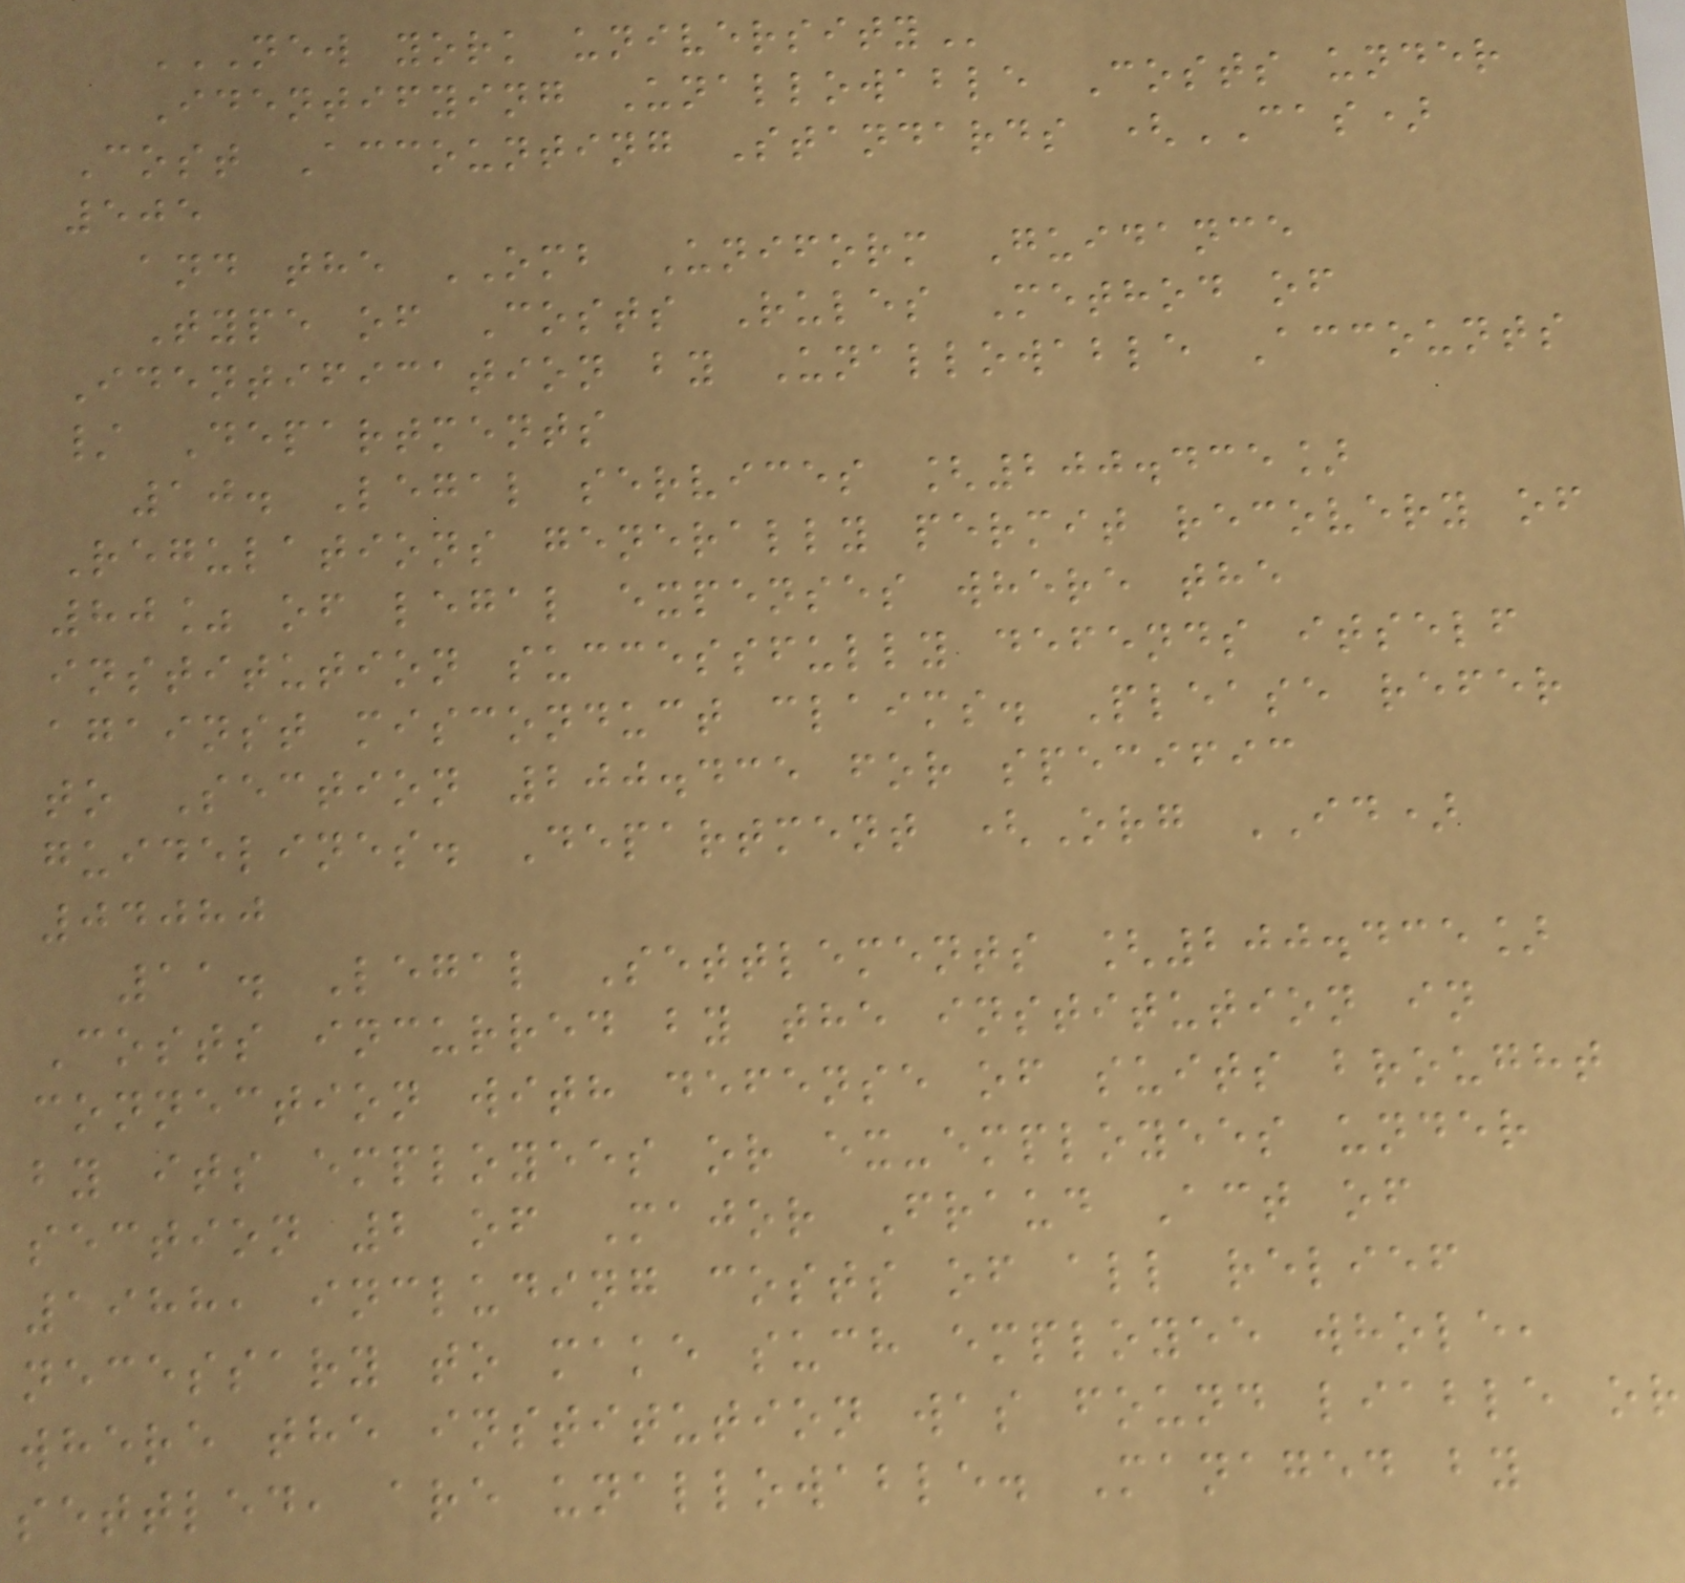NEW YORK UNIVERSITY
Identifying Unallowable Costs under
Cost Accounting Standards (CAS)
505
and the OMB Uniform Guidance
Type of Costs Rules Method of
Identification by Unallowable Accounts
/ Departments
10. Legal services [200.435]
Regulations generally permit recovery of
80% of legal expenses where the
institution successfully defends itself
against misconduct claims. Please refer
to Section 200.435 for specific
guidelines. Department (Org ID)
04080
11. Legal Settlements [200.435]
Costs incurred by the institution in
connection with defense of suits brought
by its employees or ex-employees under
section 2 of Major Fraud Act of
1988, including costs of all relief
necessary to make such employee whole,
where the institution was found liable or
settled, are unallowable. Managed by
